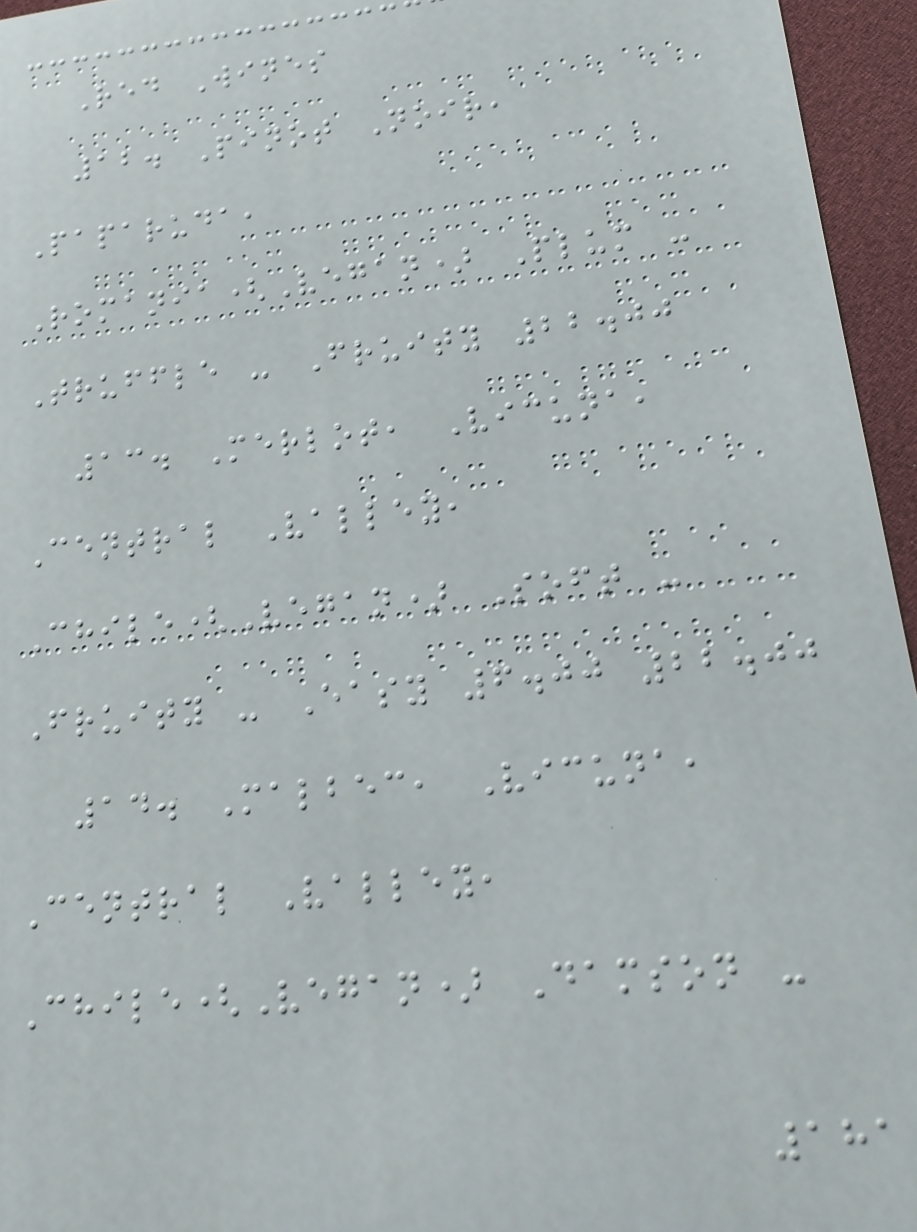Red Wines
12. Pinot Noir,
Paparuda,
Romania(Vegan) Plum -
Truffle - Fruity 22.00
13. Merlot, Vicuna,
Central Valley,
Chile(Vegan) Soft -
Fruity - Easy 6.00 22.00
14. Malbec, Vicuna,
Central Valley,
Chile(Vegan) Damson -
181
